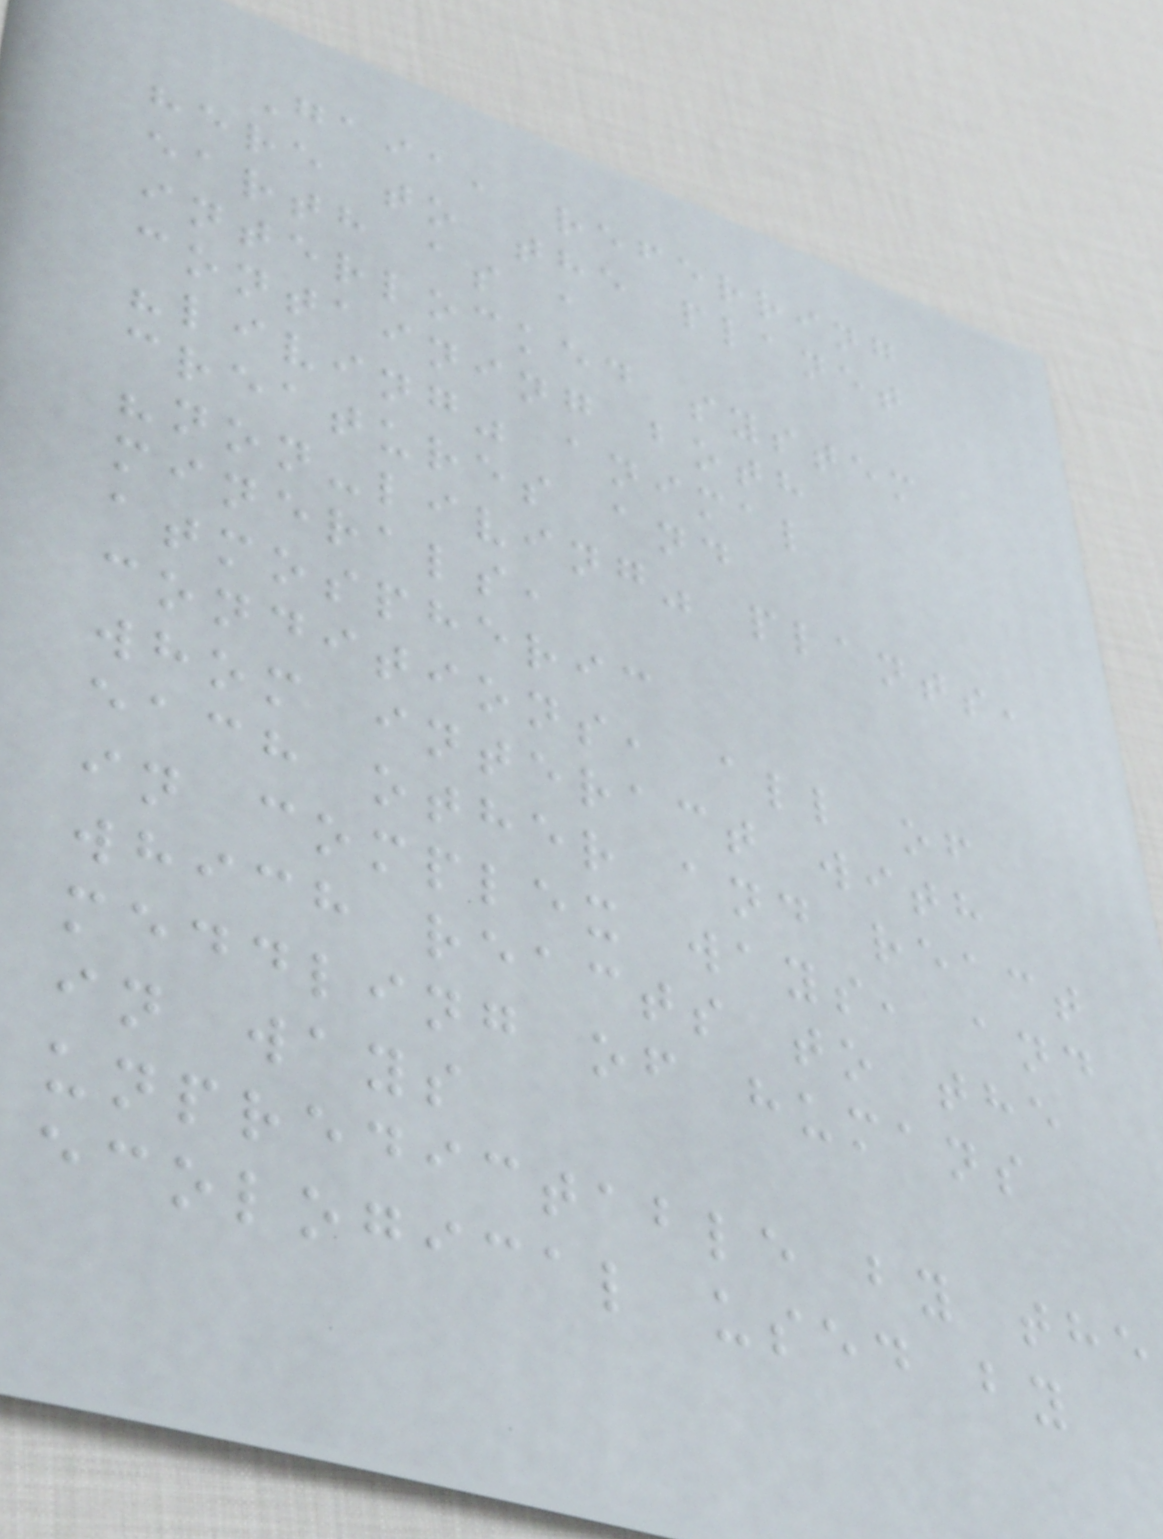Gaia, referring
here to the planet
earth as a
interlocked system
containing both
"living" animal
creatures and
"non-living" plants,
minerals,
atmospheric
conditions, all of
whom interact with
each other and react
in complex ways, and
which reacts to the
meddling of humans
in ways
unpredictable by the
ecological used by
